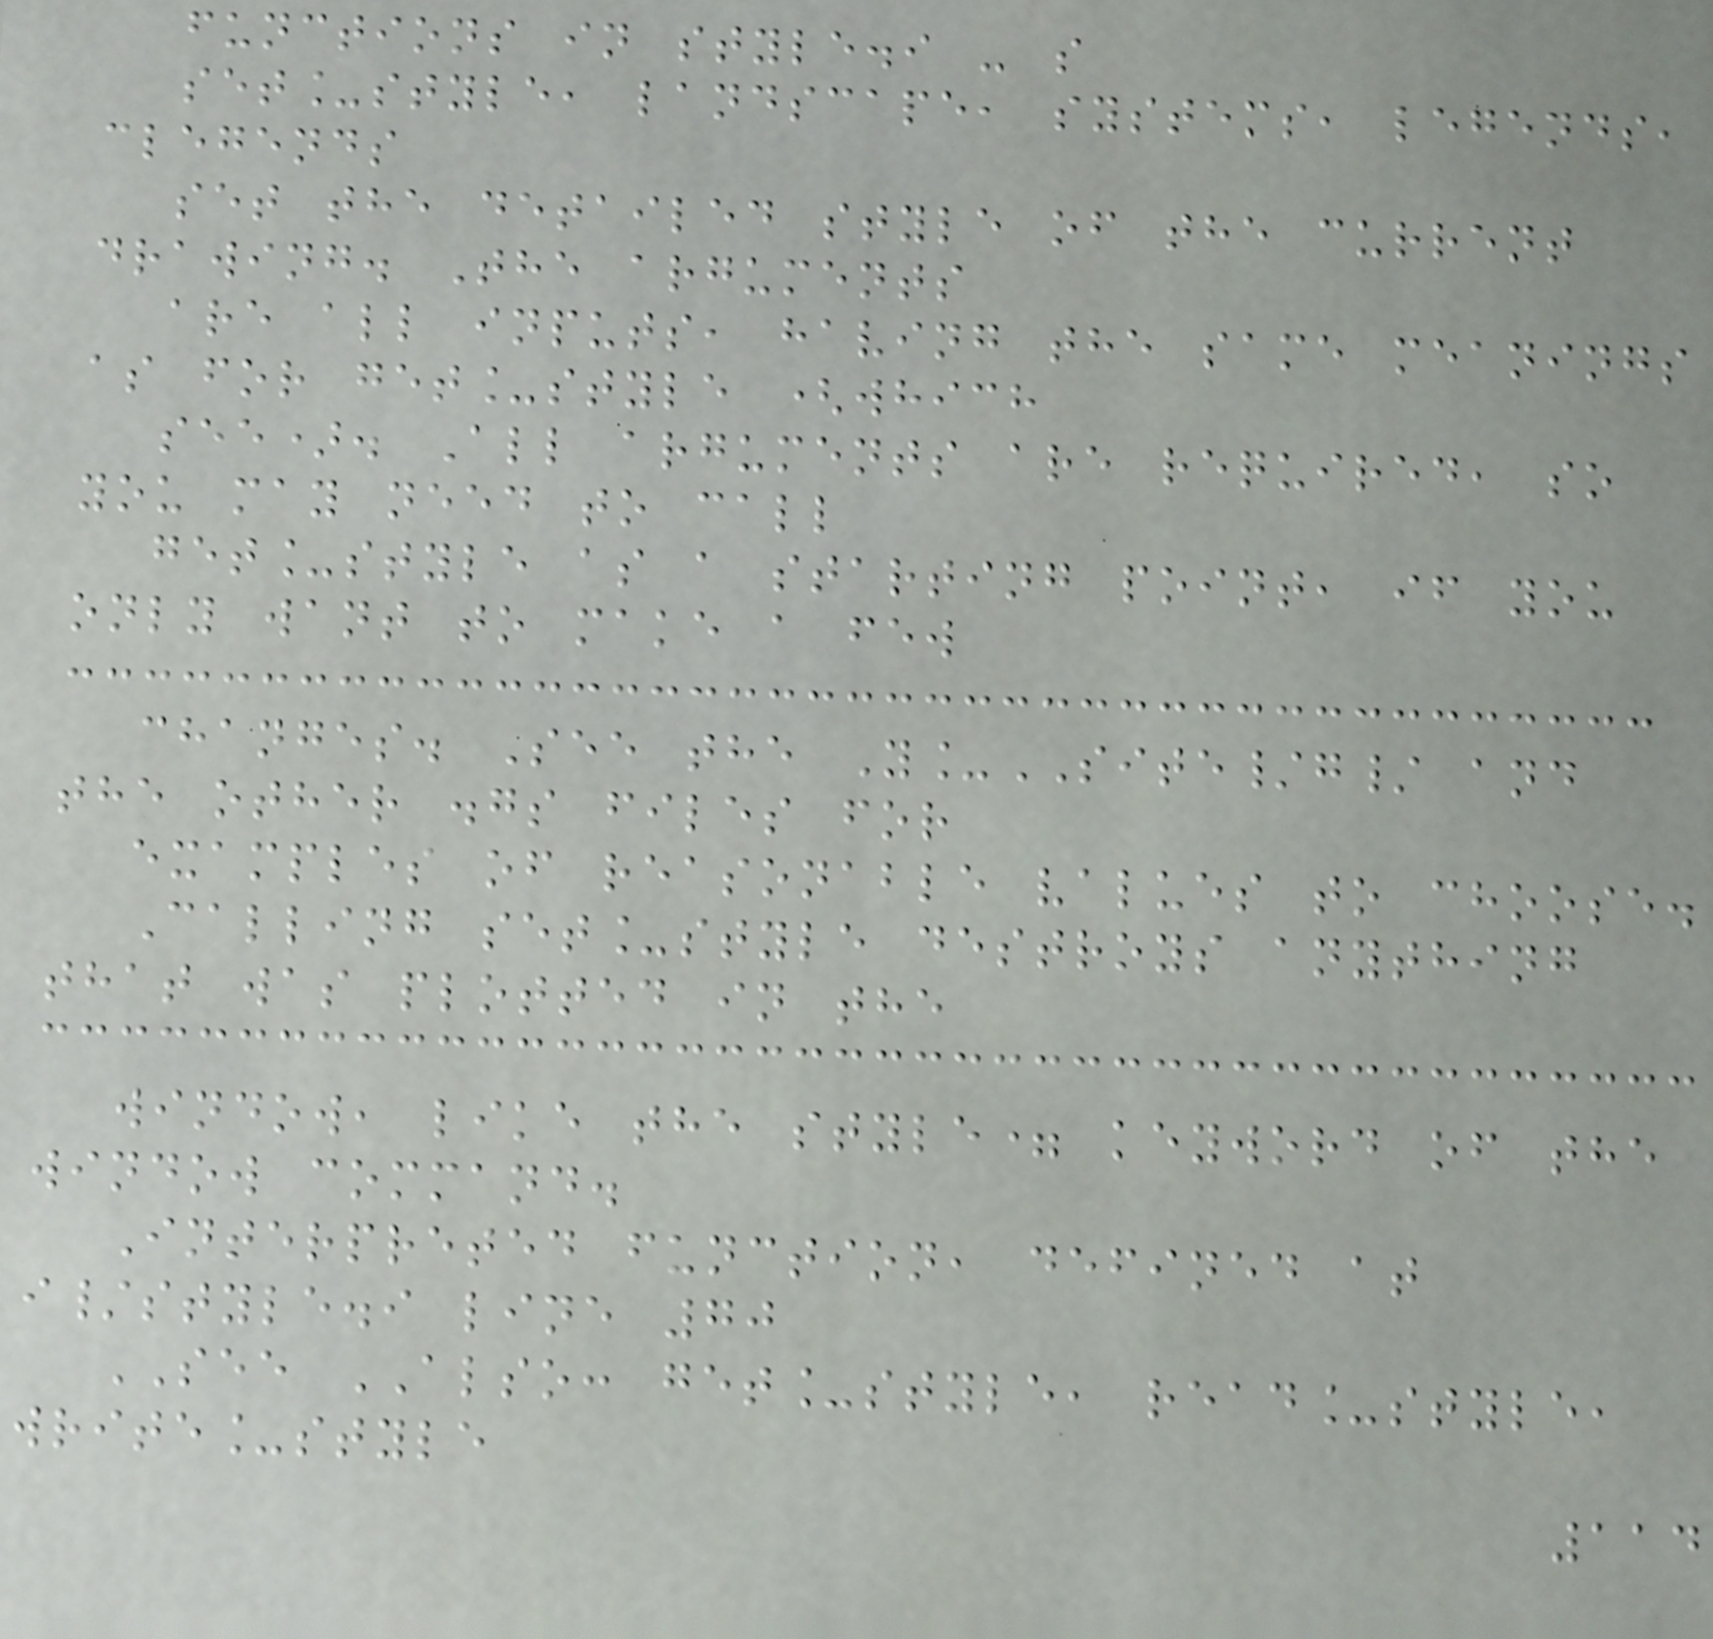functions in style.i - s
set_style, landscape, systems, legends,
clegends
set the detailed style of the current
drawing. The arguments
are all inputs, having the same meanings
as for get_style (which
see). All arguments are required, so
you may need to call
get_style as a starting point, if you
only want to make a few
changes. See the Y_SITE/g/ and
the other .gs files for
examples of reasonable values to choose.
Calling set_style destroys anything
that was plotted in the
window, like the style= keyword of the
window command.
Interpreted function, defined at
i/style.i line 70
SEE ALSO: get_style, read_style,
write_style
114
